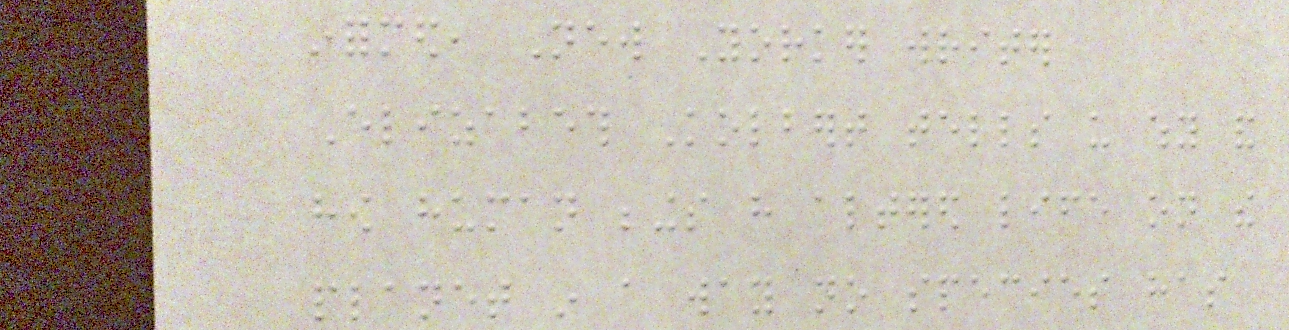informed, New Yorker writer
Elizabeth Kolbert tells us why and
how human beings have altered life on the
planet in a way no species has
